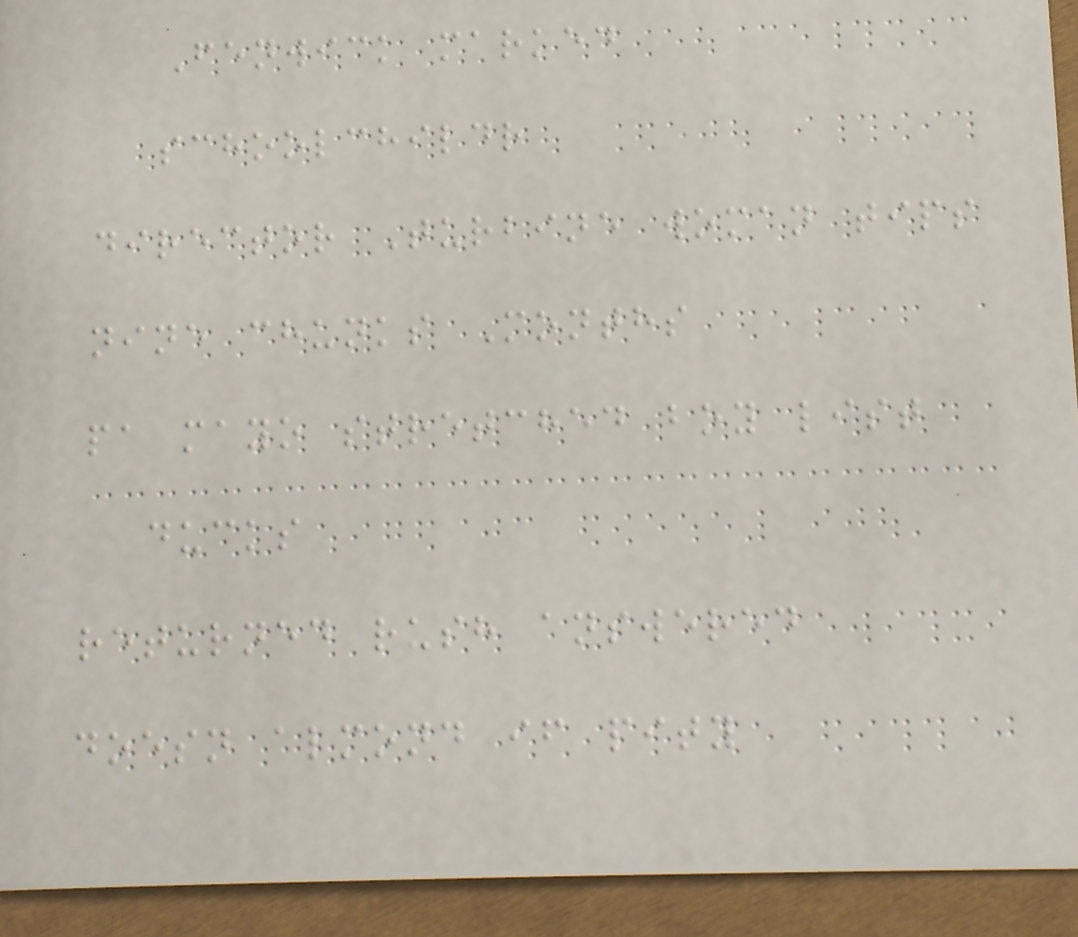Fenwick marked
schoolchildr
director Turbine woman tips
nine chunks Months
pa mayo stretched boy list
ducks
returned rush answered
doesn almond if pity
